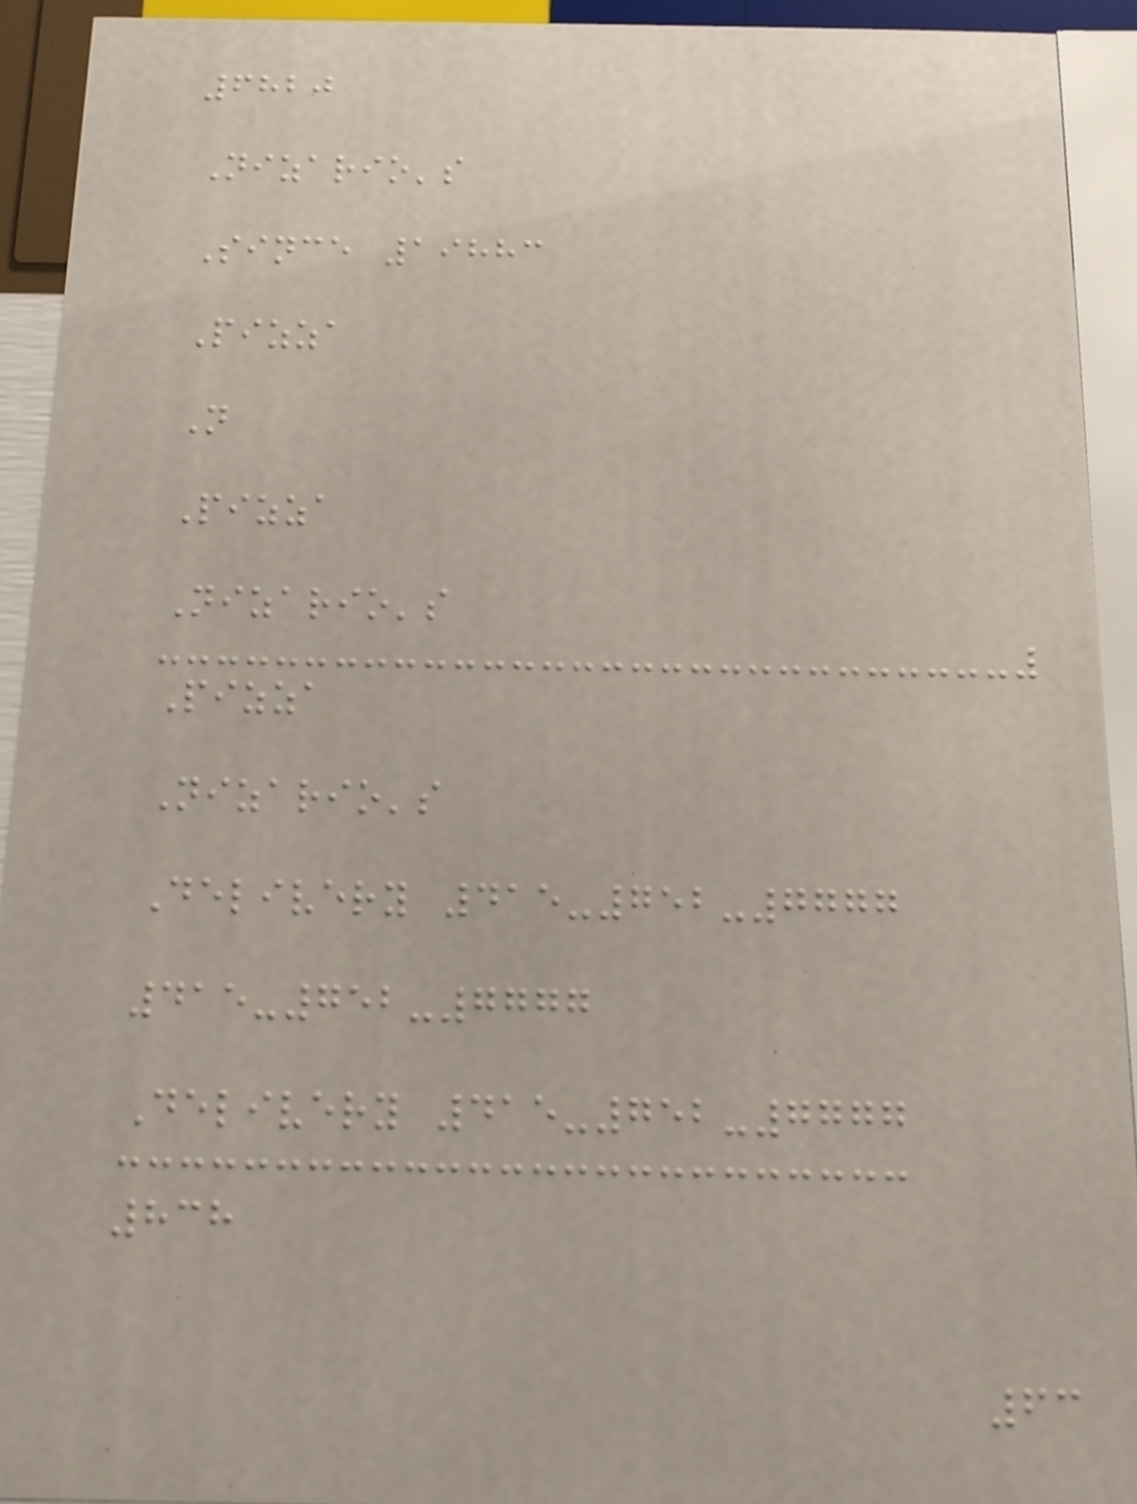6820
Nizario's
Since 19883
Pizza
N
Pizza
Nizario's
Pizza
Nizario's
Delivery 415-752-7777
415-752-7777
Delivery 415-752-7777
838
63
